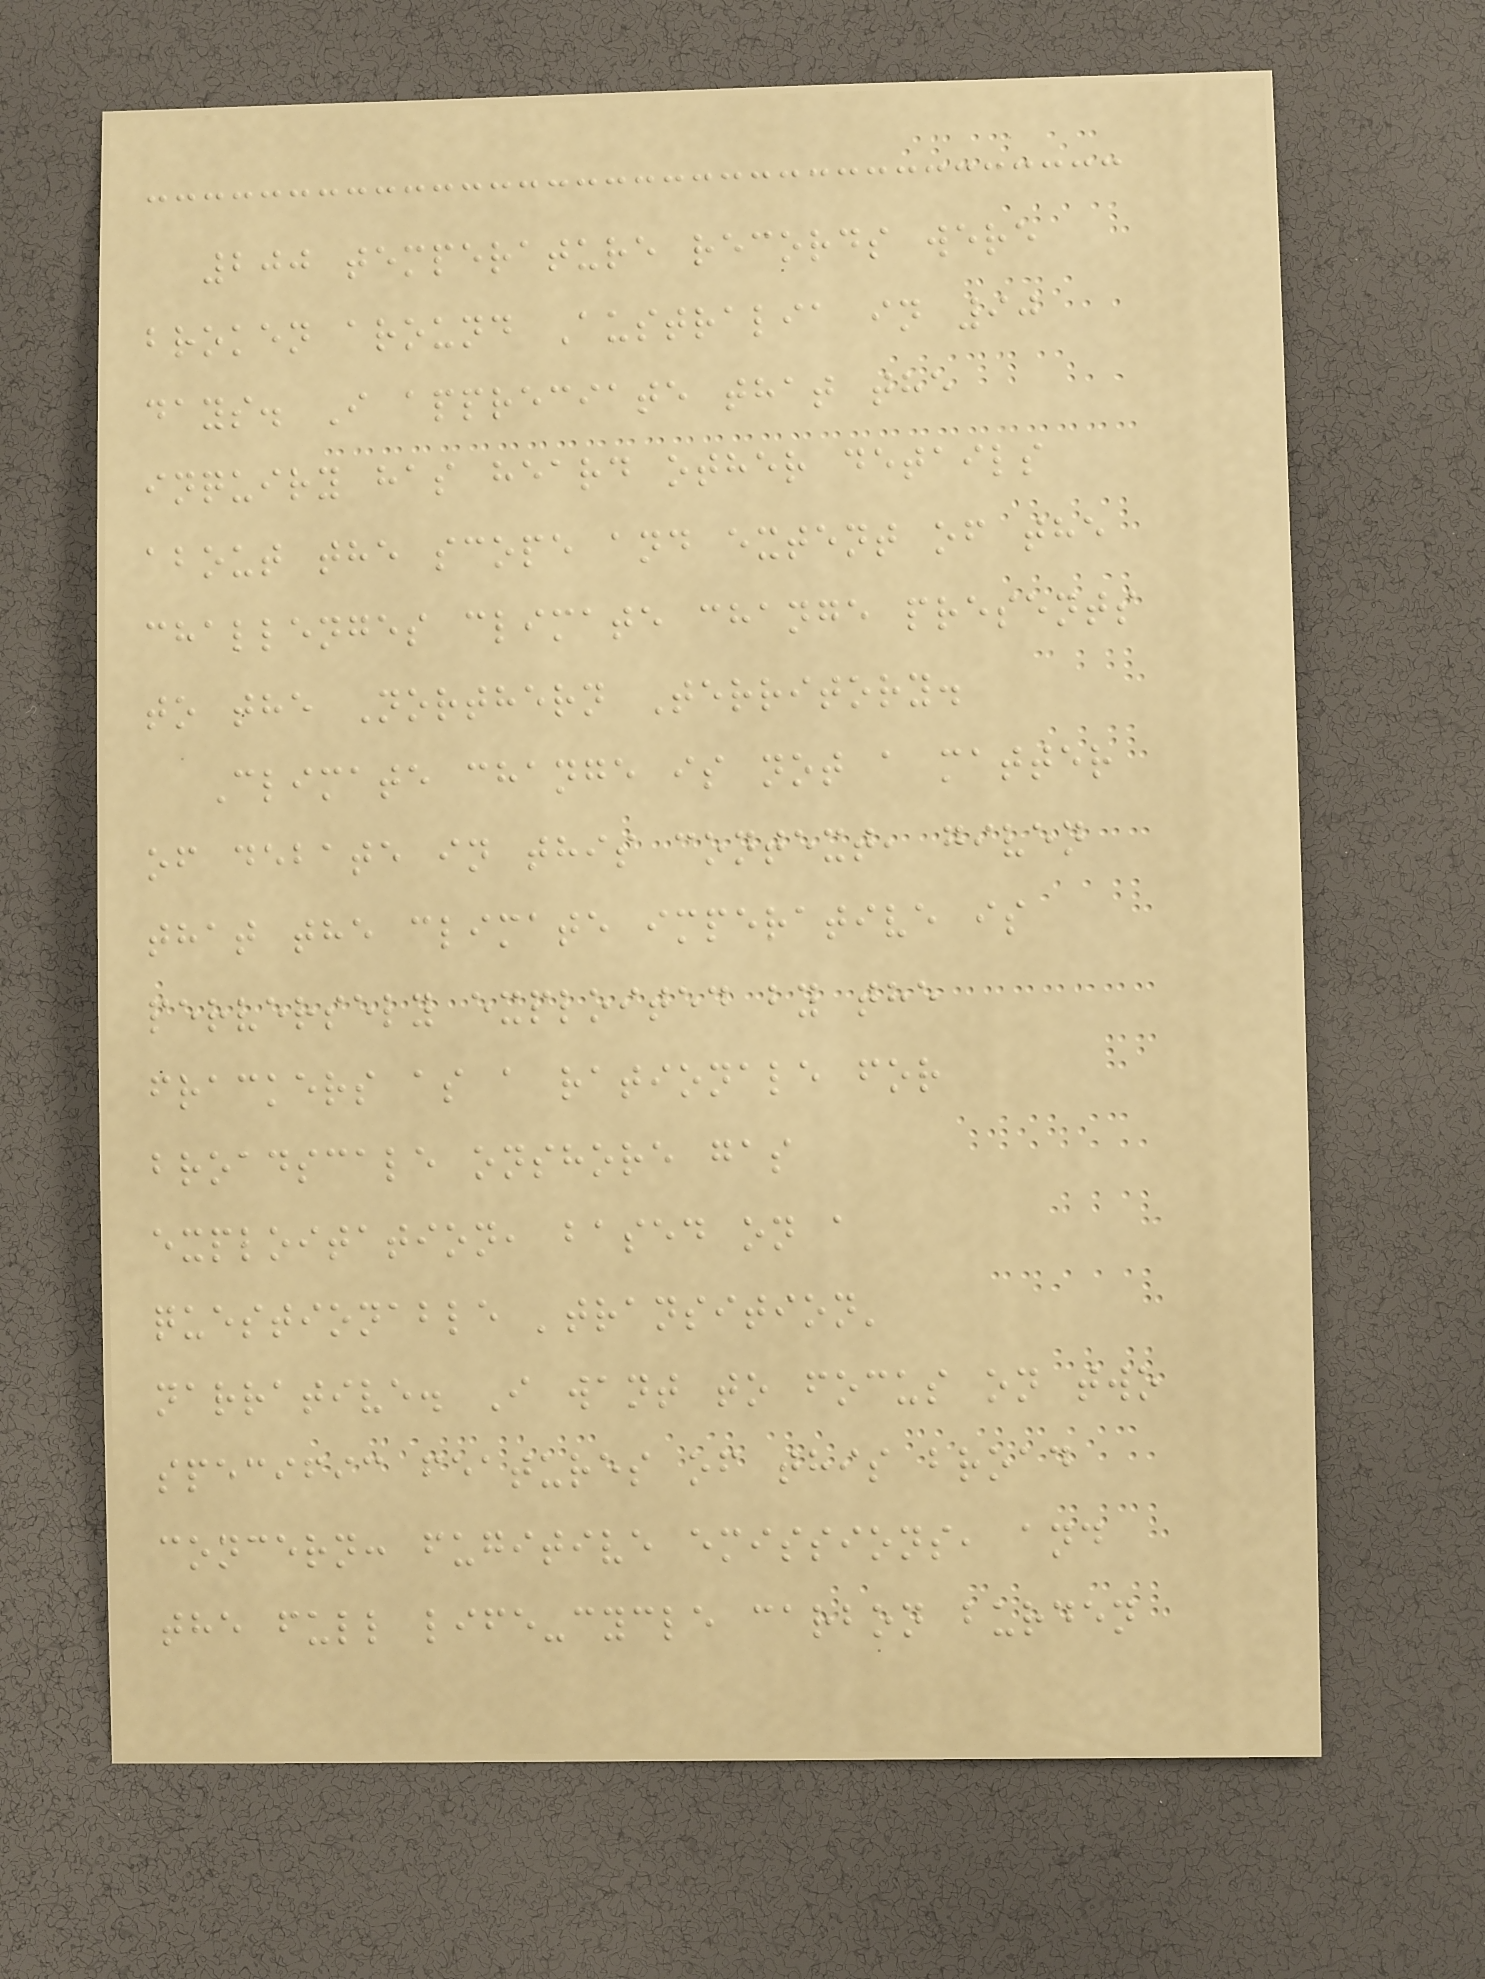200 temperature records were
broken around Australia in 90
days. I appreciate that the
inquiry has heard other details
about the scope and extent of the
challenges climate change presents
to the Northern Territory.
Climate change is not a matter
of debate in this context, given
that the climate imperative is
perversely exploited by the
frackers as a rationale for
broadscale onshore gas
exploitation, based on a
questionable 'transition'
narrative. I want to focus on two
specific features of this broad
concern: fugitive emissions, and
the full life-cycle carbon burden
